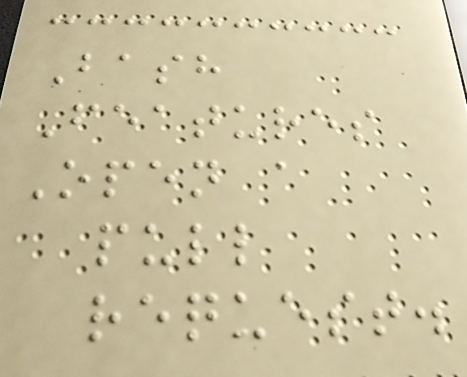Bash
Features
Open a
pull
request.
